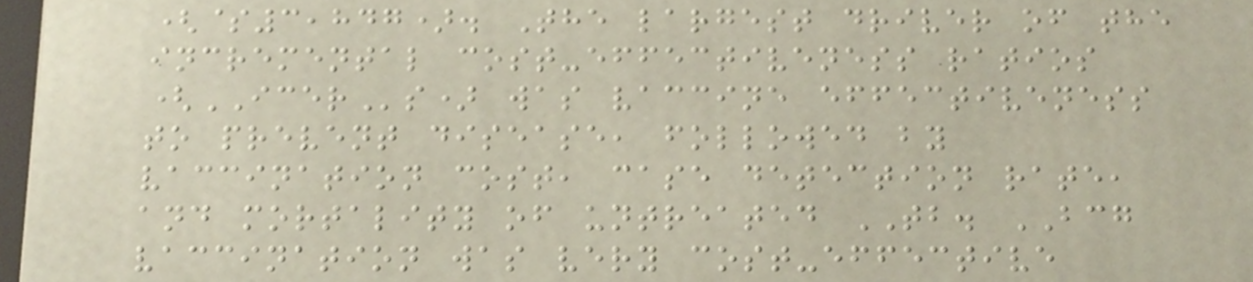($3,847). The largest driver of the
incremental cost-effectiveness ratios
(ICERs) was vaccine effectiveness
to prevent disease, followed by
vaccination cost, case detection rate,
and mortality of untreated TB. BCG
vaccination was very cost-effective
